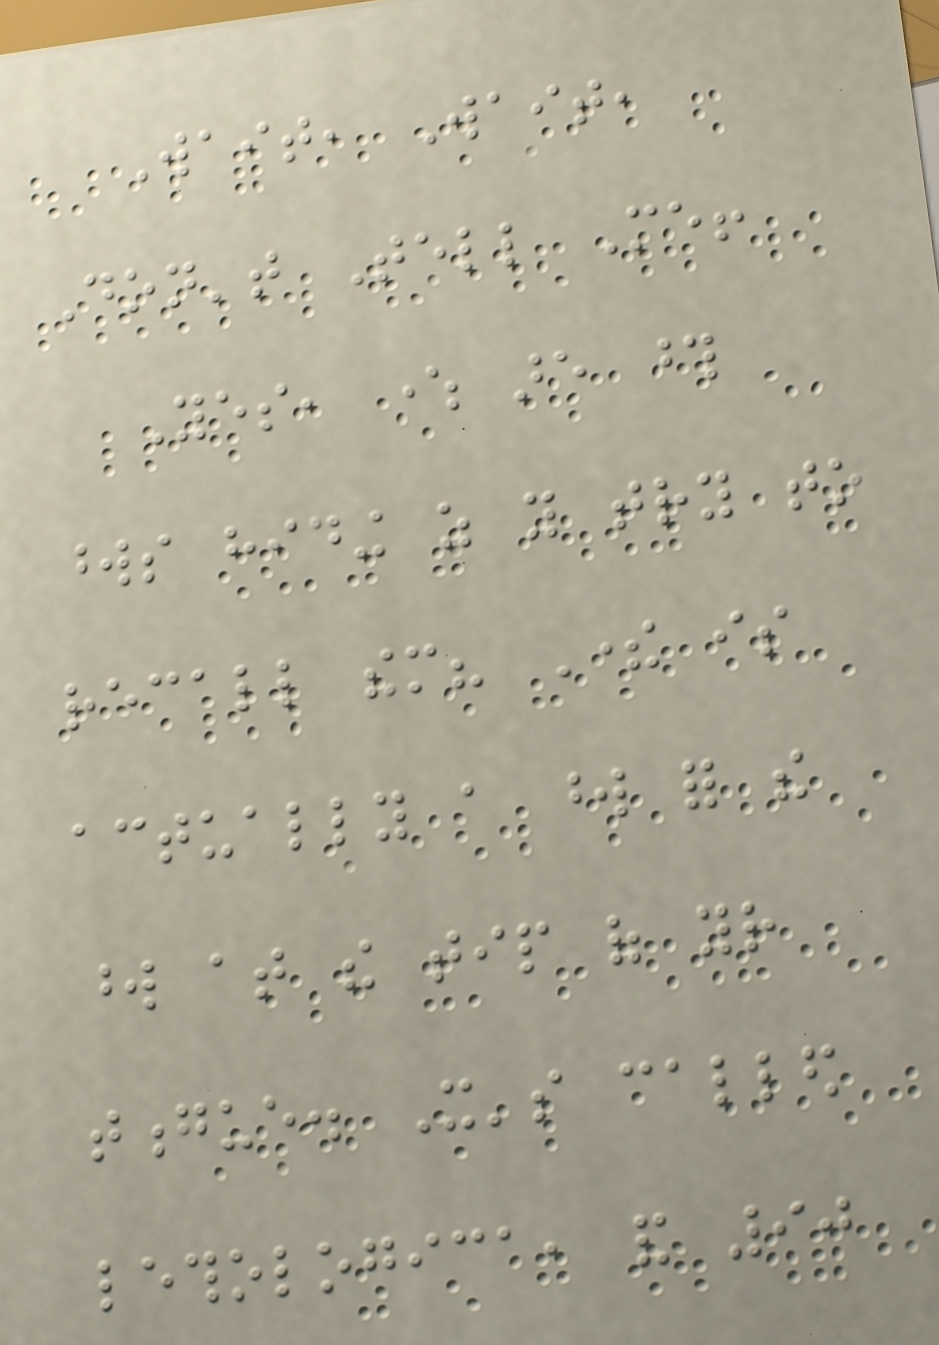Wait, Wait,
Don't Tell Me!
Yes, where are those
words hiding as you try to
recall them? There is
actually a word for the
word at the tip of your
tongue. It's called
lethologica, and 90
